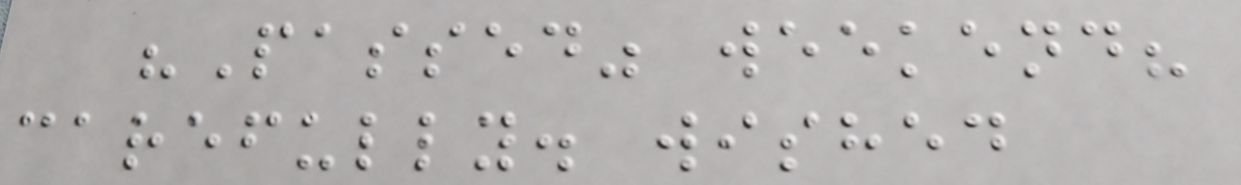"Passed" weekend?
carefully. wished
